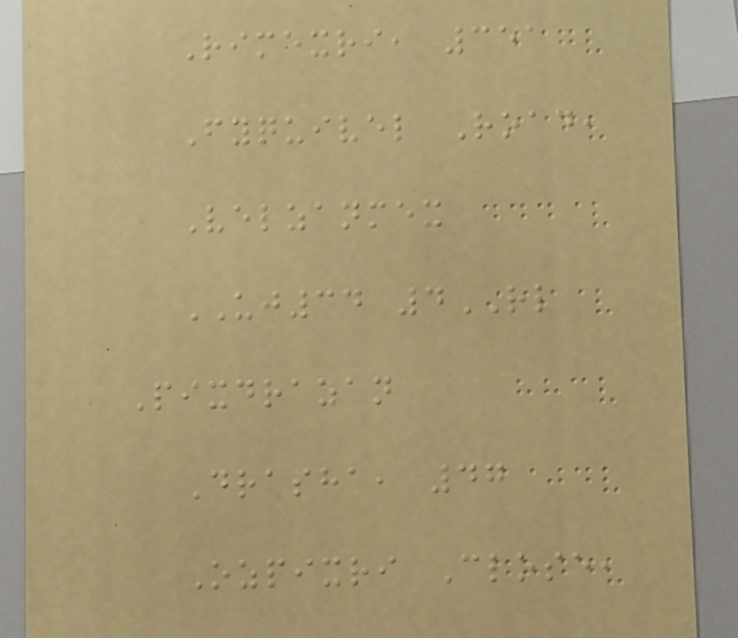Rimexri, 351
Fyquivel Road,
Velzanmex
UJ34 4RL
Pixdrazan
Drasha, 47
Ozpixri Close,
